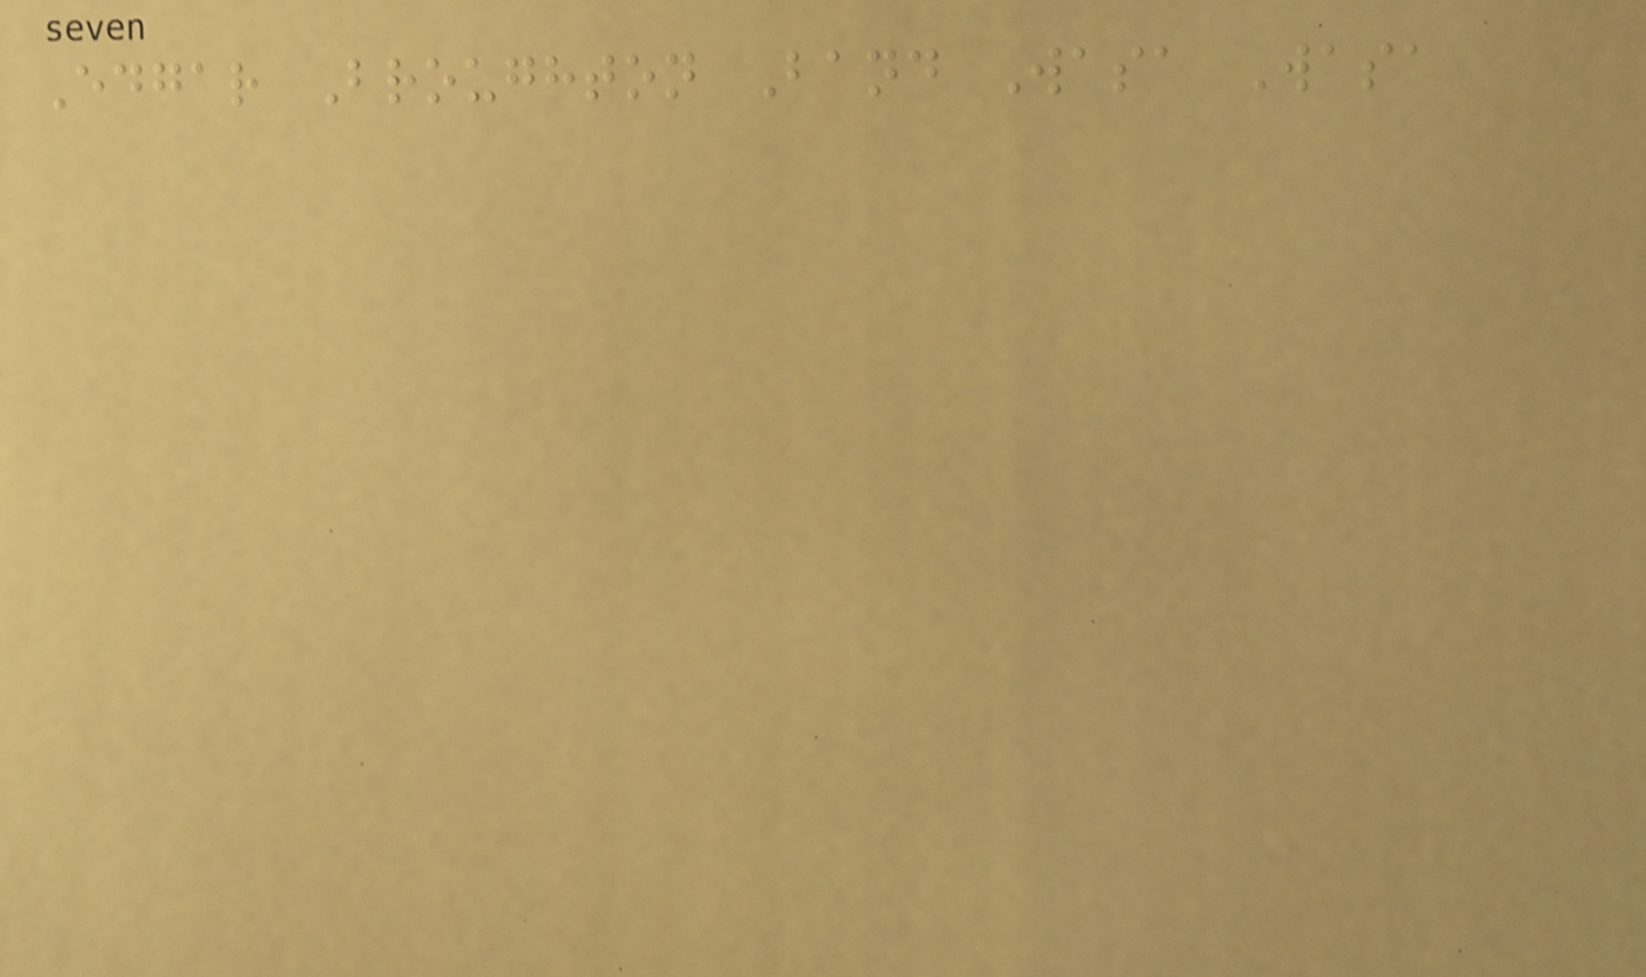Edgar Broughton Band Wasa Wasa
